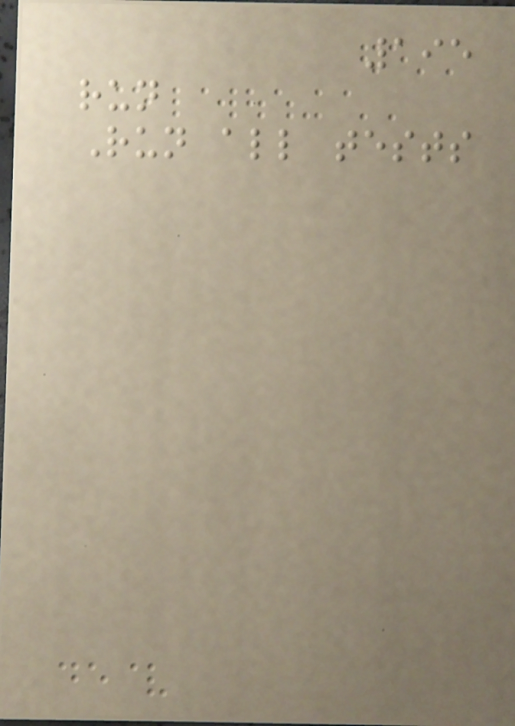195
run
Run all tests
